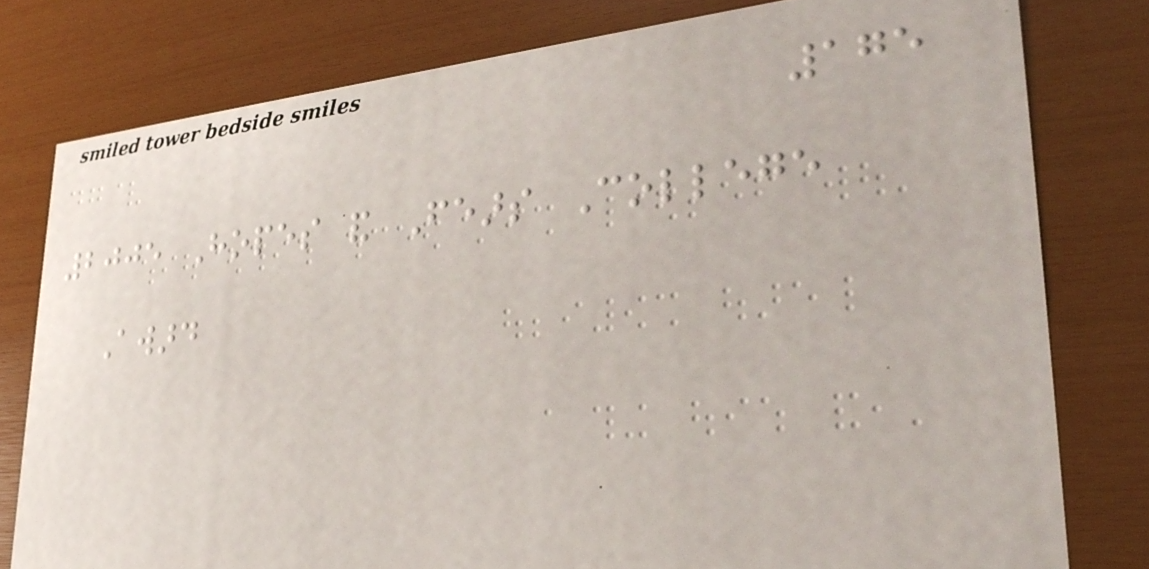175
2005 Hopes and Fears College
Award
